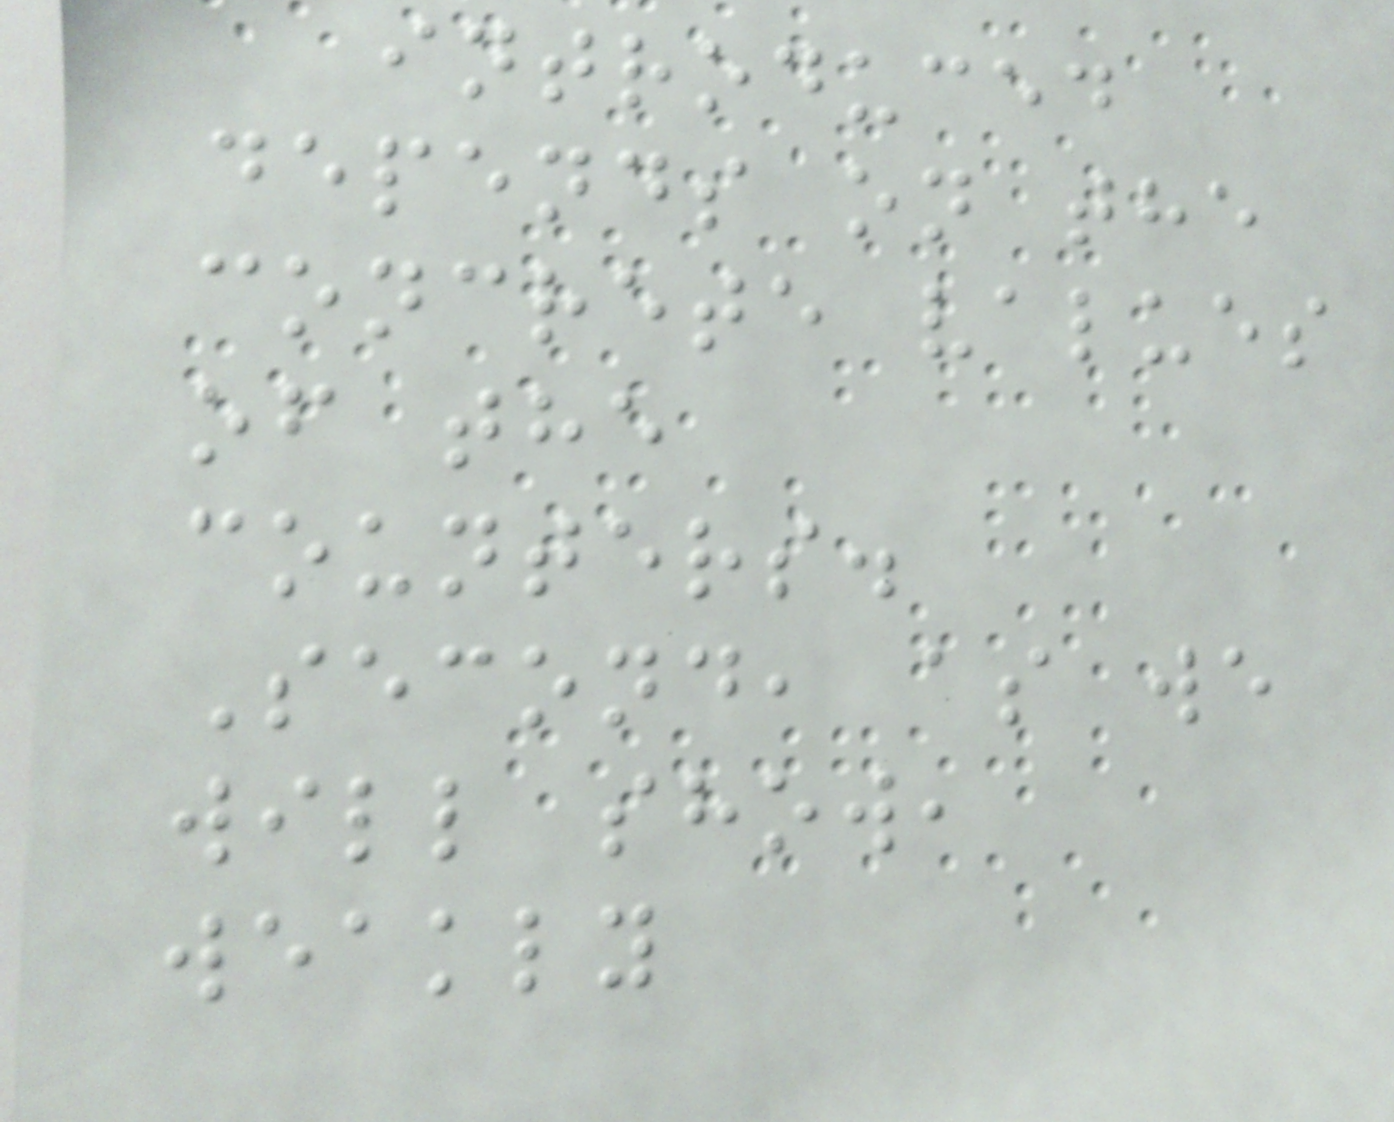introduced
depends on the
concrete values
of the
counters.
Second, as we
will show,
weakly
